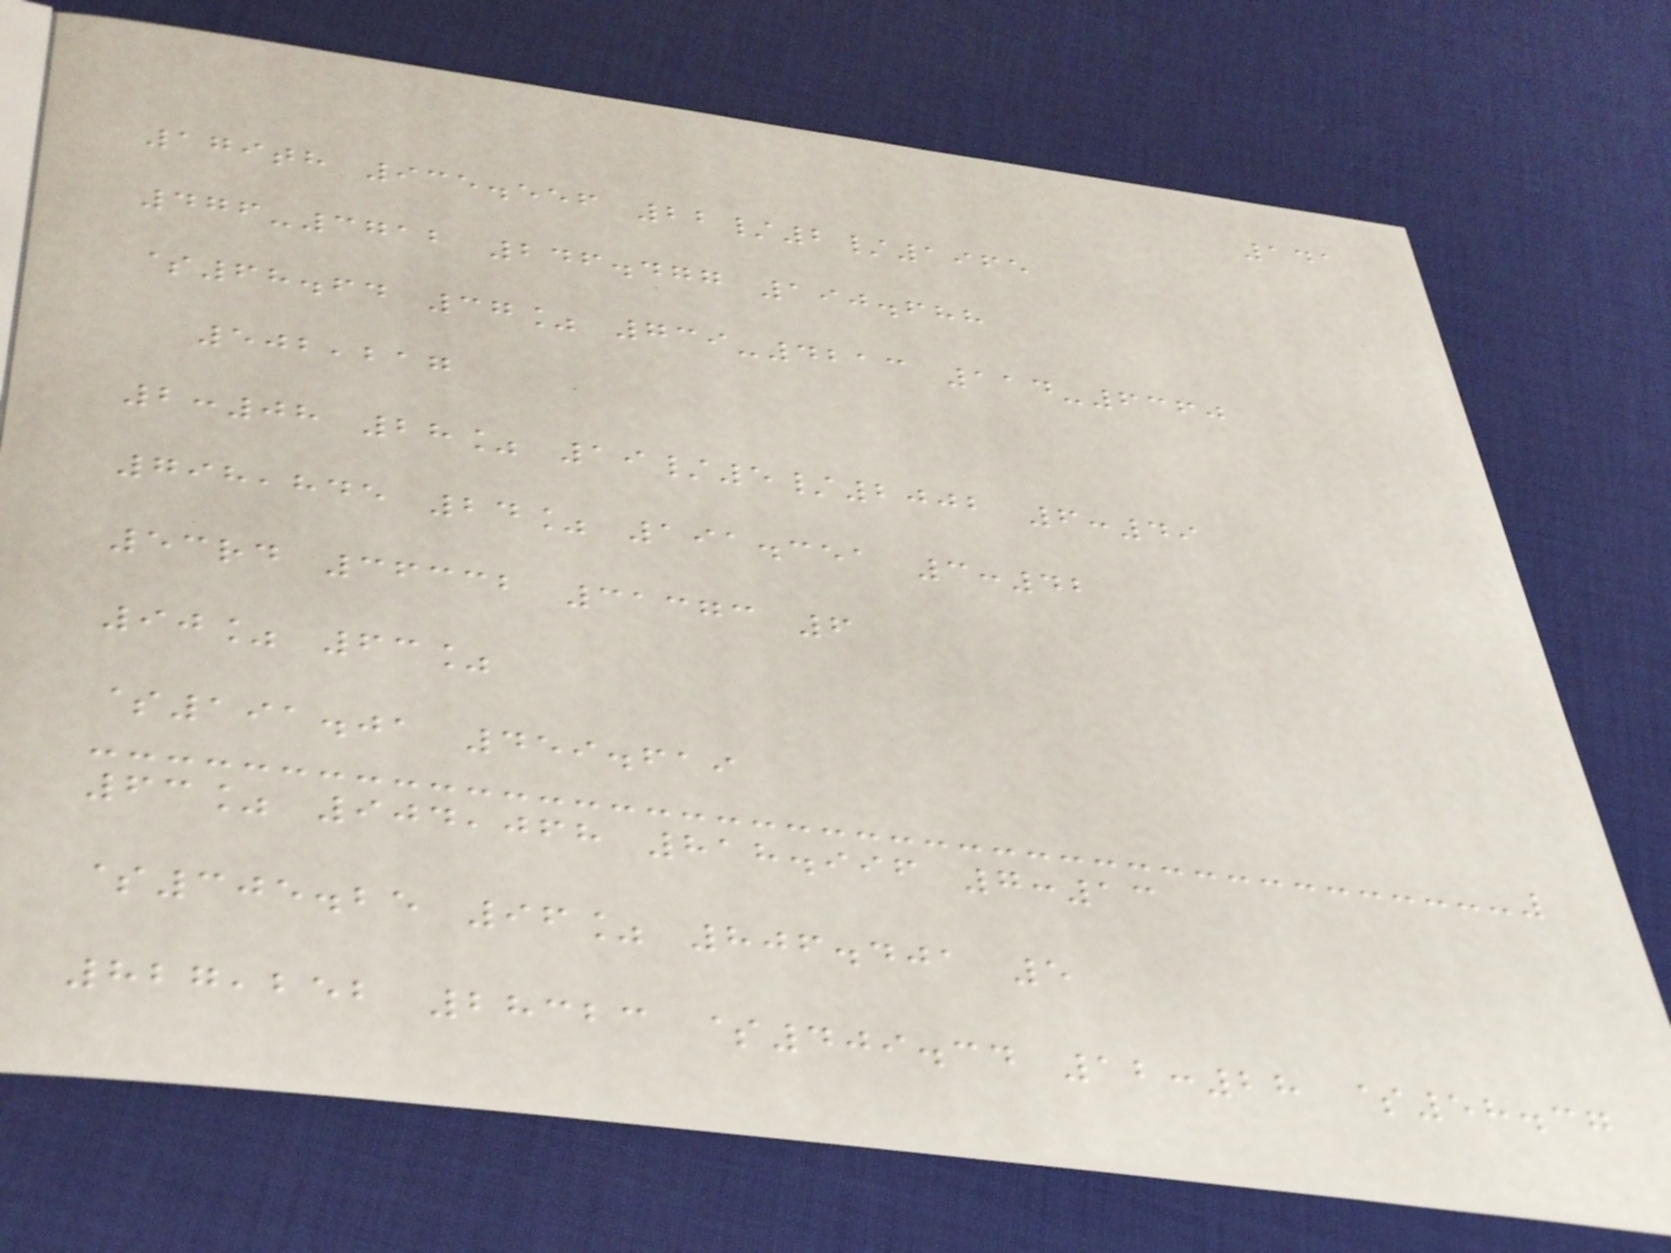141
179th 935.556 22/2/1965
476-3712 246.477 190.688
$68.64 37% 739-4213 114-6360
502,217
2:08 28% 19/5/2002 6:49
798,845 24% 191.351 3:42
53rd 36332 31373 6
90% 63%
$191.01 459.619
63% 904,068 818.996 7:13
$305.25 96% 806.401 5
827,252 28323 $409.34 12:28 $58.37
